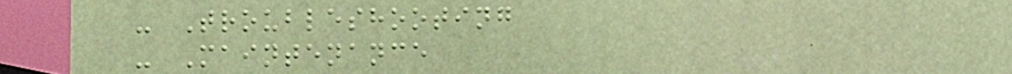- Troubleshooting
- Maintenance
